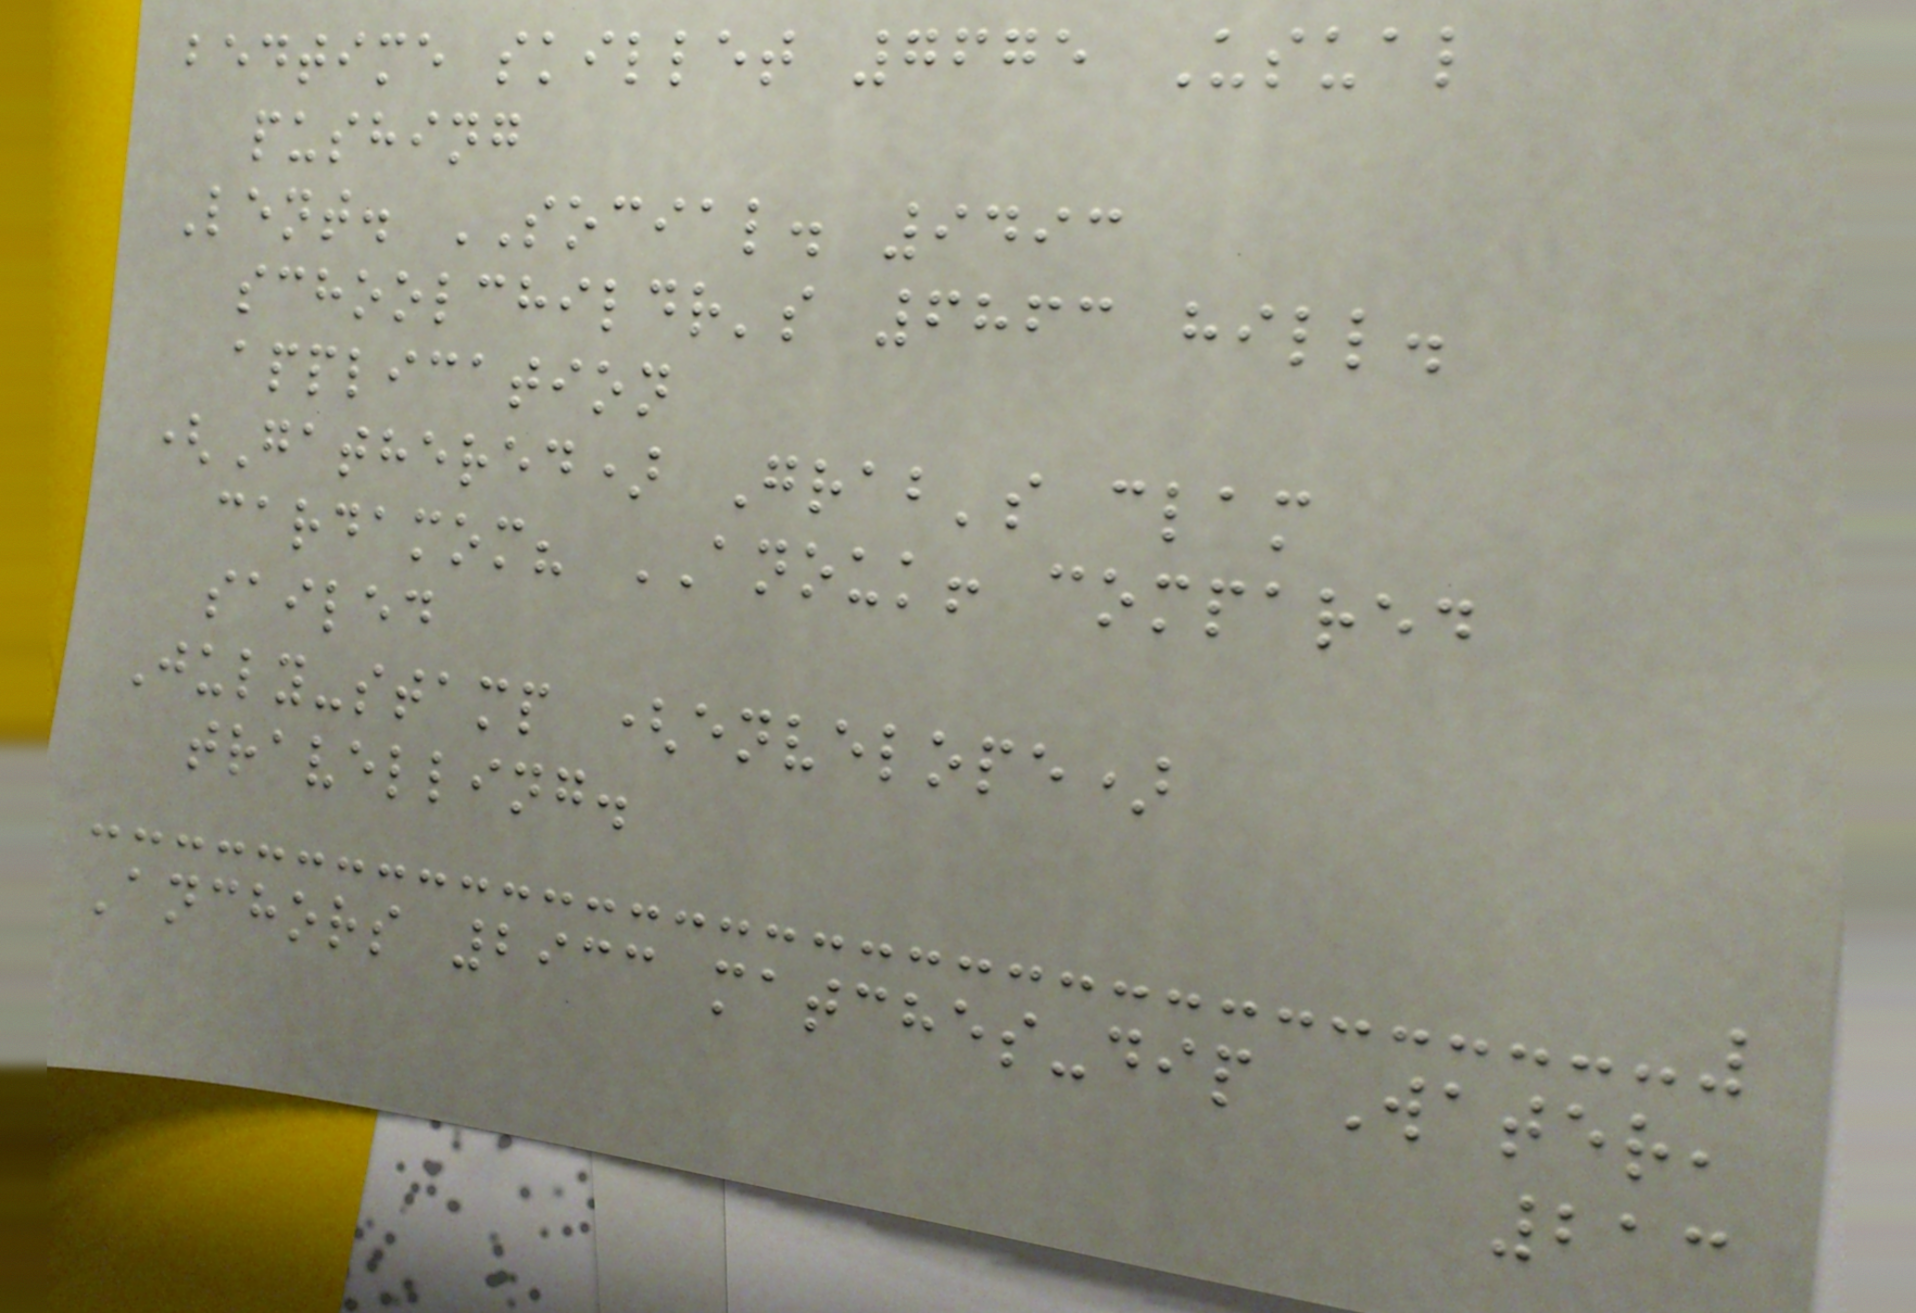bedtime skillet 7675 Usual
pushing
Lent. SOCIAL. 9493
schoolchildr's 6863 hill.
application
(Gathered) Grab's clam
cardamom? ANOUK! compared
sailed
July-stamp (envelope)
travelling.
Anchors 2933 matches-dip Water,
213
